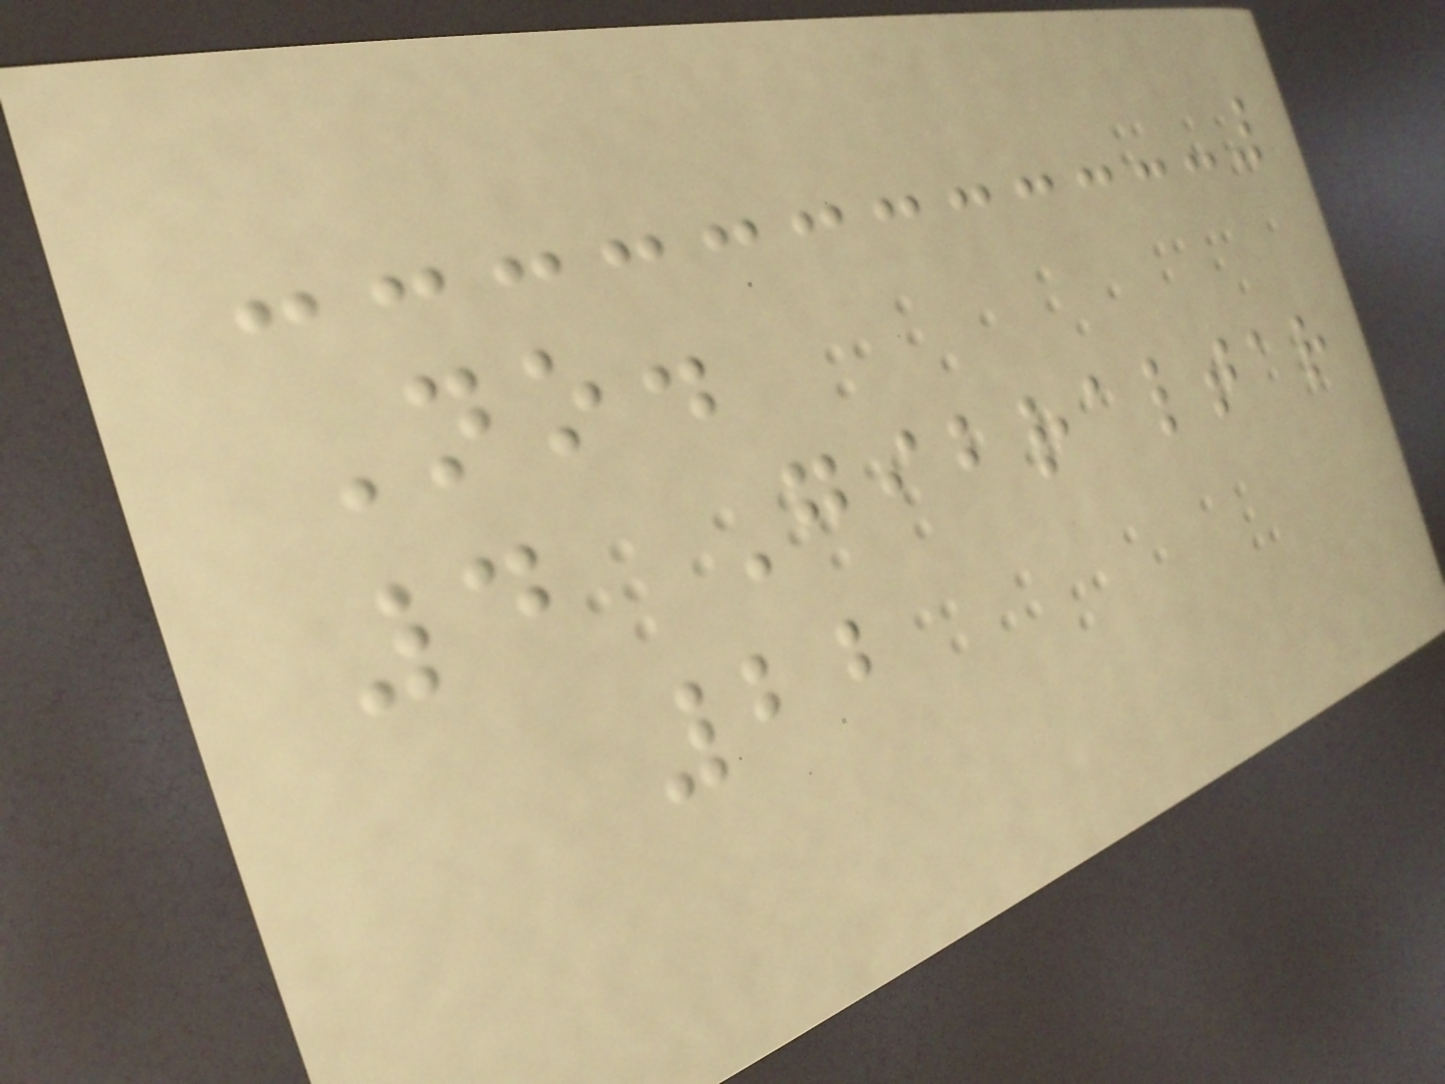No.
4 Gibraltar
22
